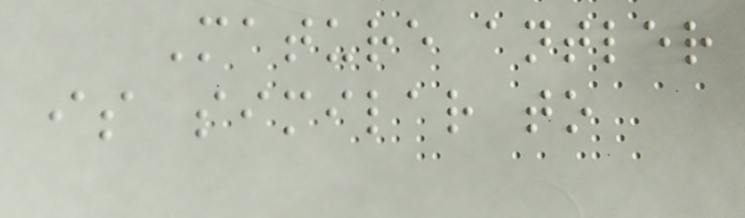Mature antler
is similar to
